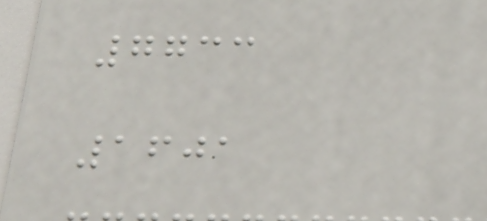7733
1601
